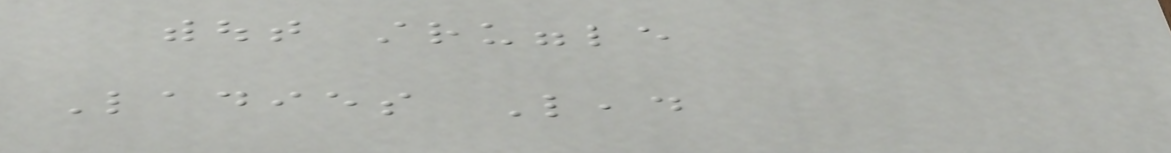without struggle
Ladies Lead
